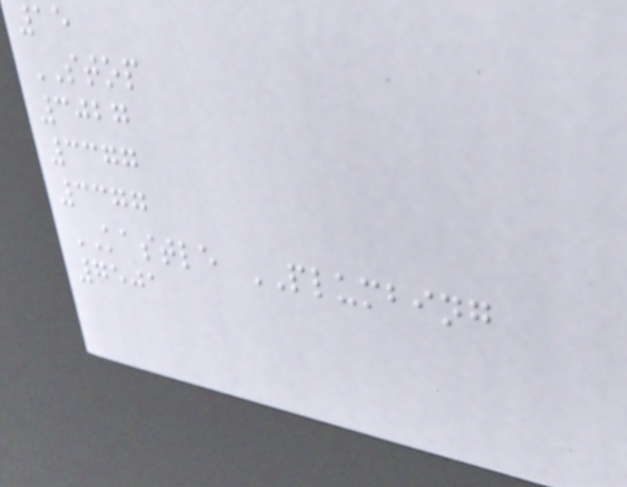15
STOP
3027
3377
3377
KASTLE PLUMBING
7501
